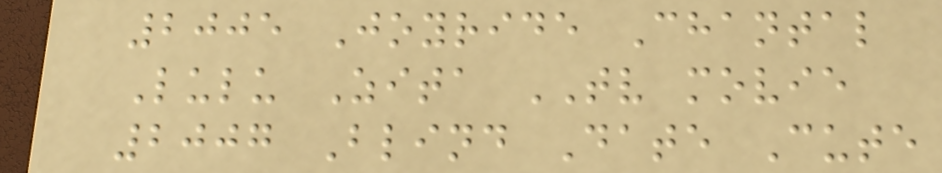2005 Joyride Chantal
Lulu Zita TV movie
2007 Blind Date Cute
